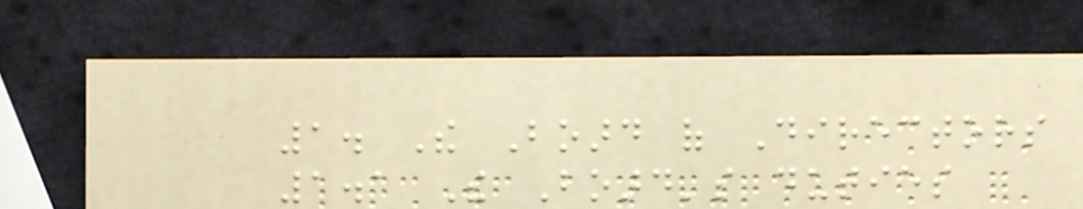1. The Board of Directors
1.1 The Board's duties
